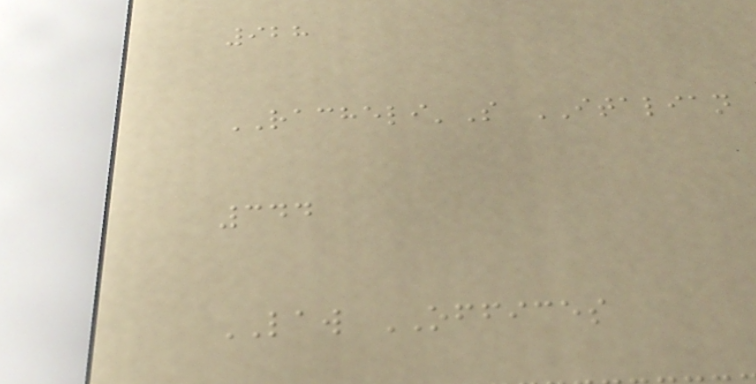928
RACHELI'S ITALIAN
344
LAW OFFICES
